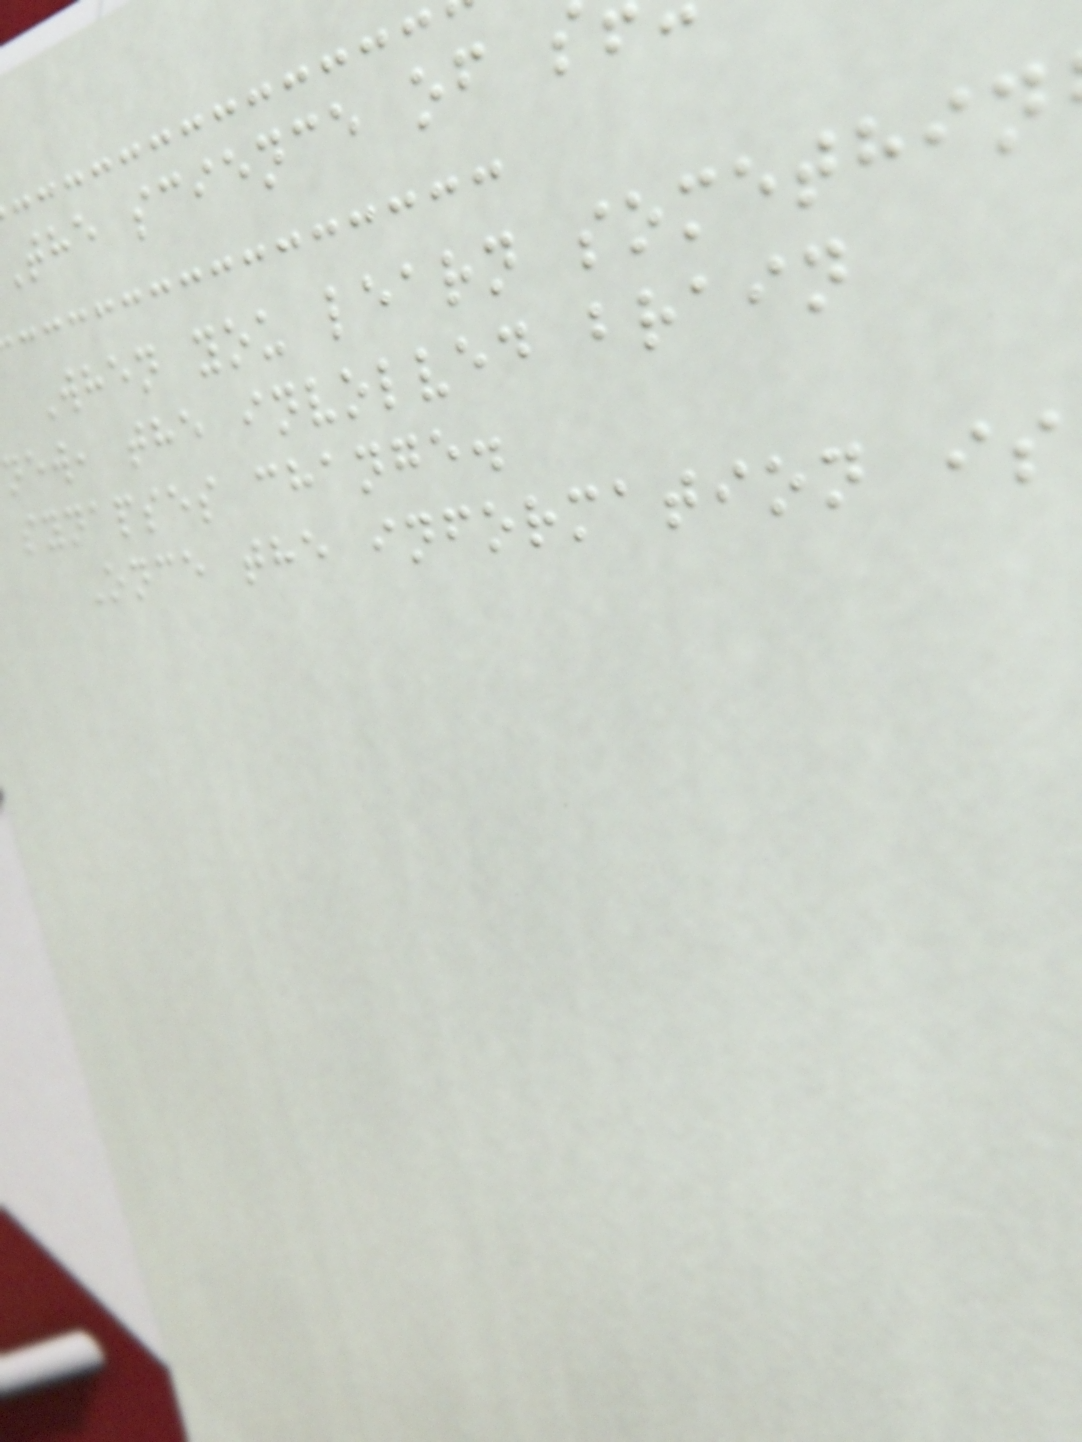the science of s
When you learn somethin
new, the involved brain
synapses change.
Once the information is
